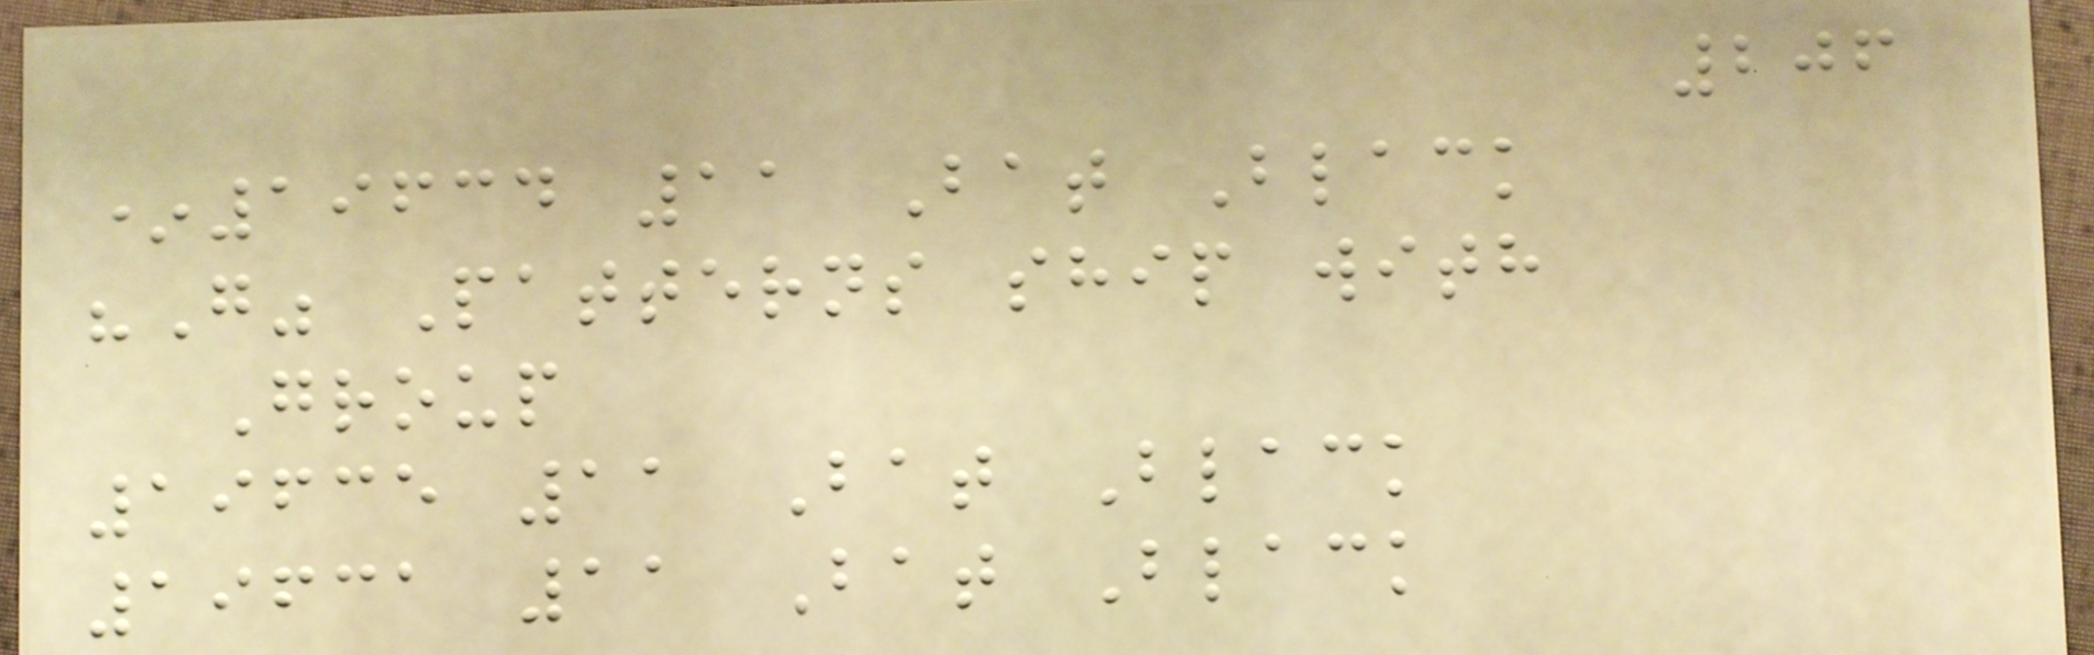206
*19634 11 Bat Black
"G" Patterns ship with
Group
19635 11 Bat Black
19631 11 Bat Black
